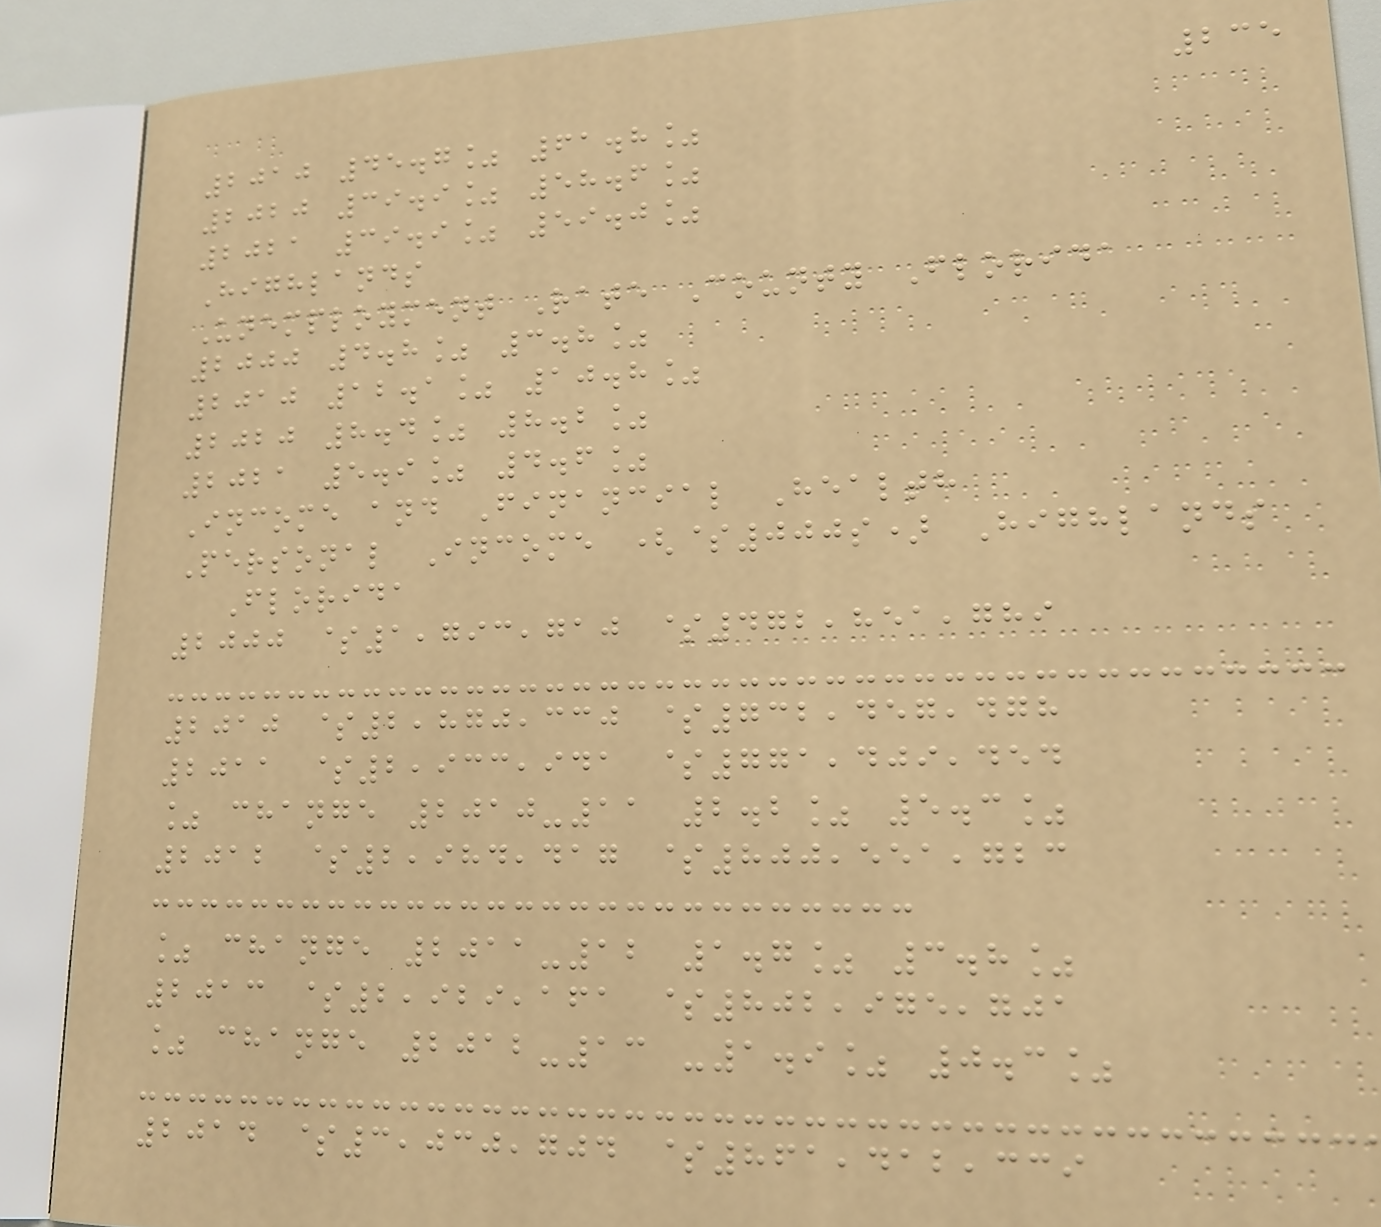235
2010 45.7% 61.8%
2020 39.9% 58.6%
2021 39.9% 59.0%
Highlands
Unemployment Rate County Florida
2000 4.8% 3.8%
2010 12.1% 10.8%
2020 8.4% 8.2%
2021 5.9% 4.6%
Income and Financial Health
Personal Income ($000s) Highlands
Florida
2000 $1,793,710 $472,851,789
2010 $2,870,330 $732,457,478
2011 $2,933,941 $771,409,454
% change 2010-11 2.2% 5.3%
2012 $2,984,417 $800,551,723
% change 2011-12 1.7% 3.8%
2013 $2,929,161 $802,975,701
% change 2012-13 -1.9% 0.3%
2014 $3,030,704 $861,412,339
